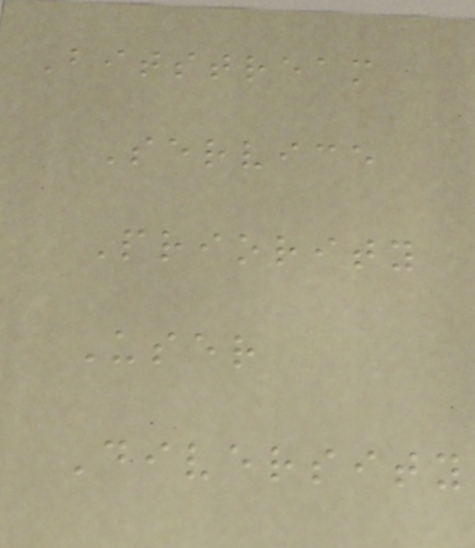Bitstream
Service
Priority
User
Diversity
